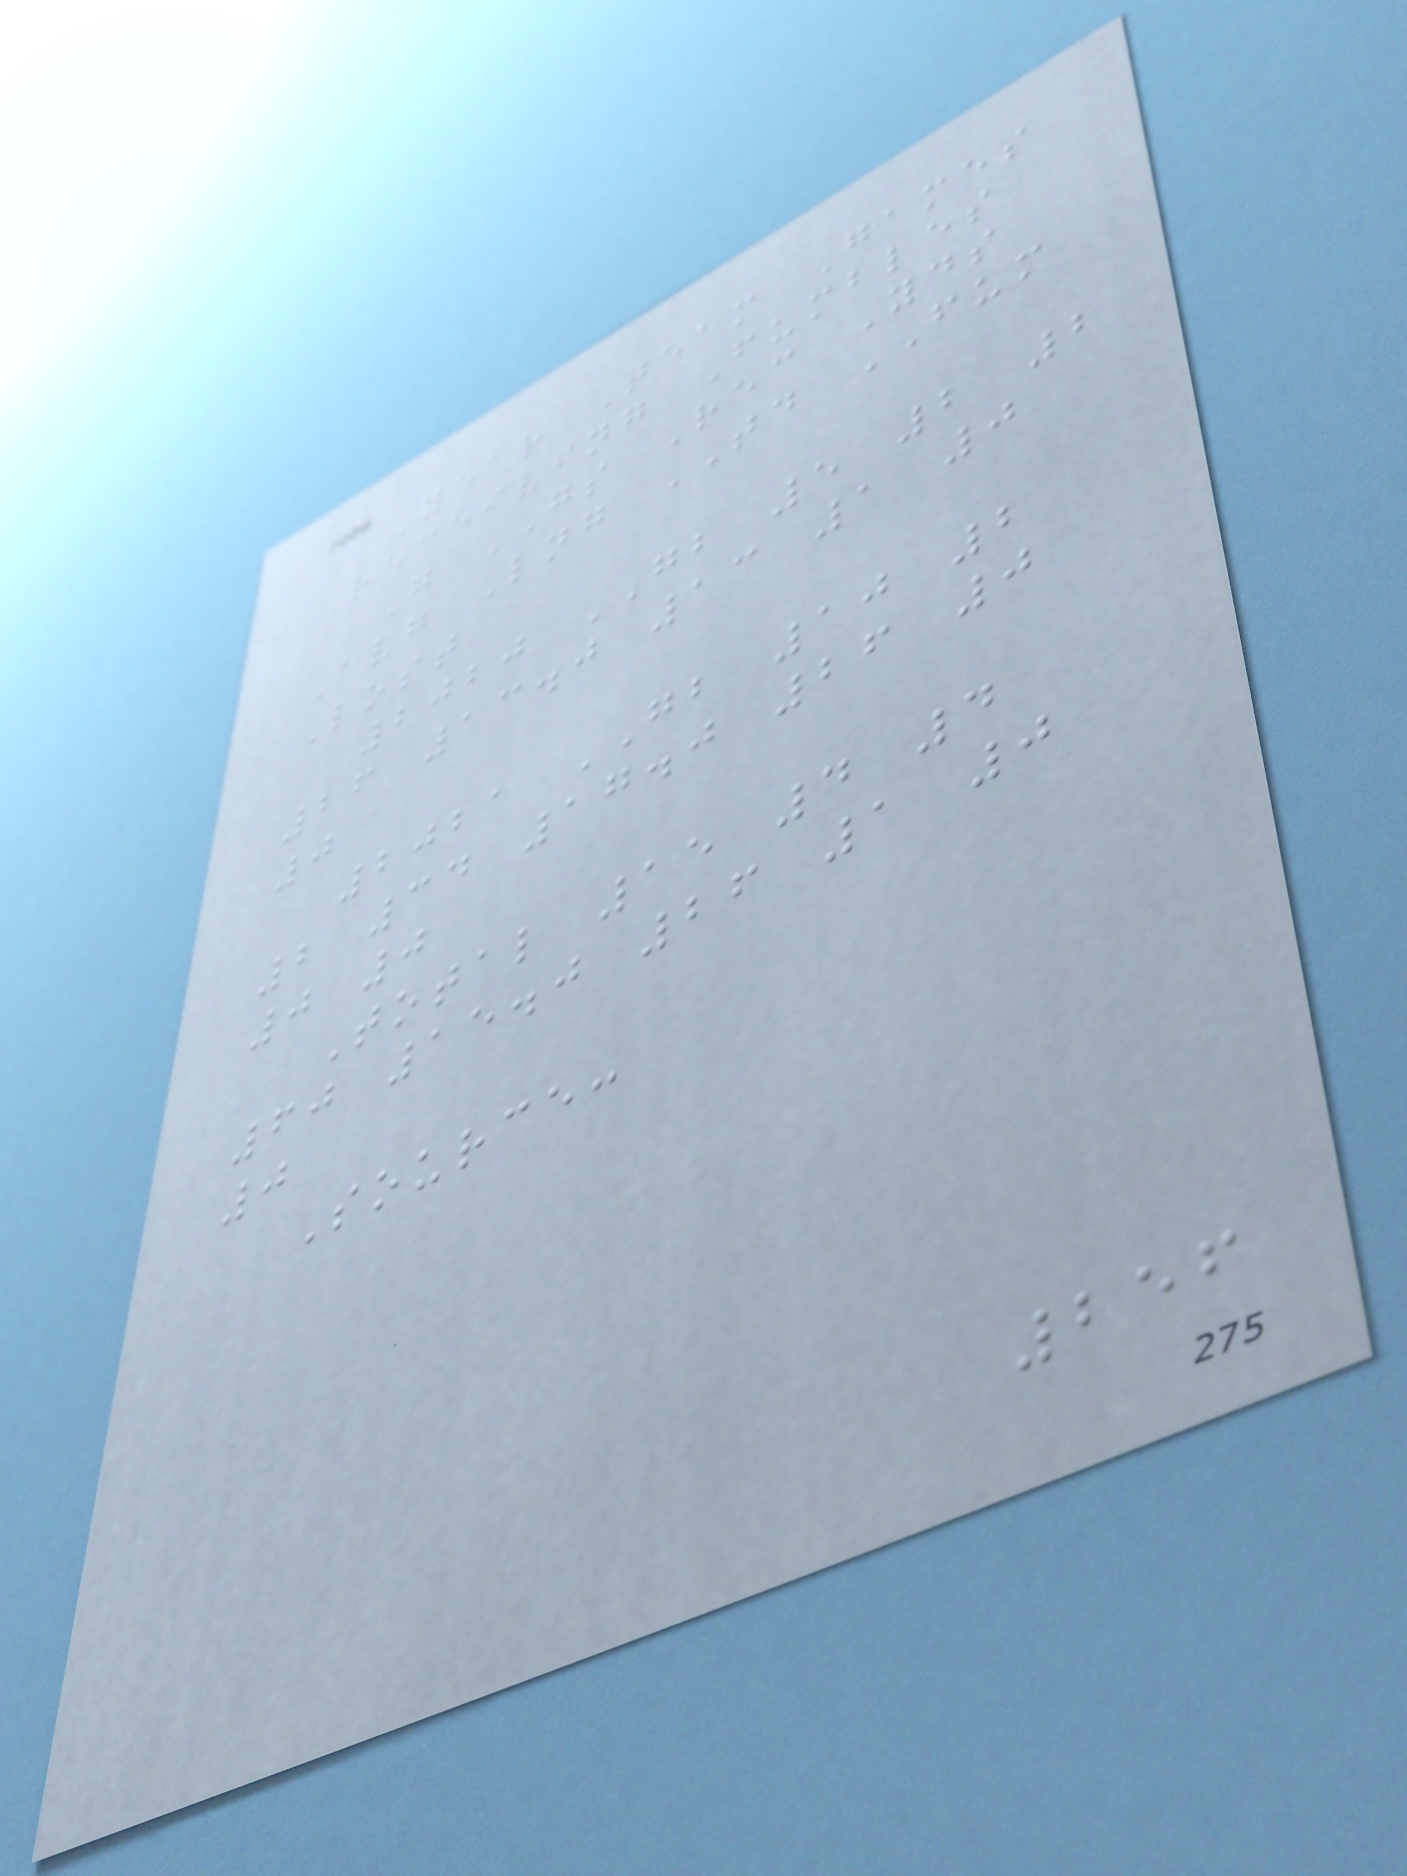Year Team Games
Receiving Fumbles
G GS Rec Yds
Avg Lng TD FUM
Lost
2020 GB 5 2 2
26 13.0 13 1 0
0
2021 GB 10 2
2 34 17.0 26 0
0 0
Total 15 4 4
60 15.0 26 1 0
0
Source:
256
